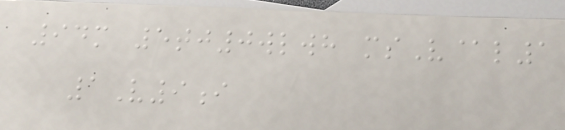94m 5tj0wlwh msV@l1
1V9i
